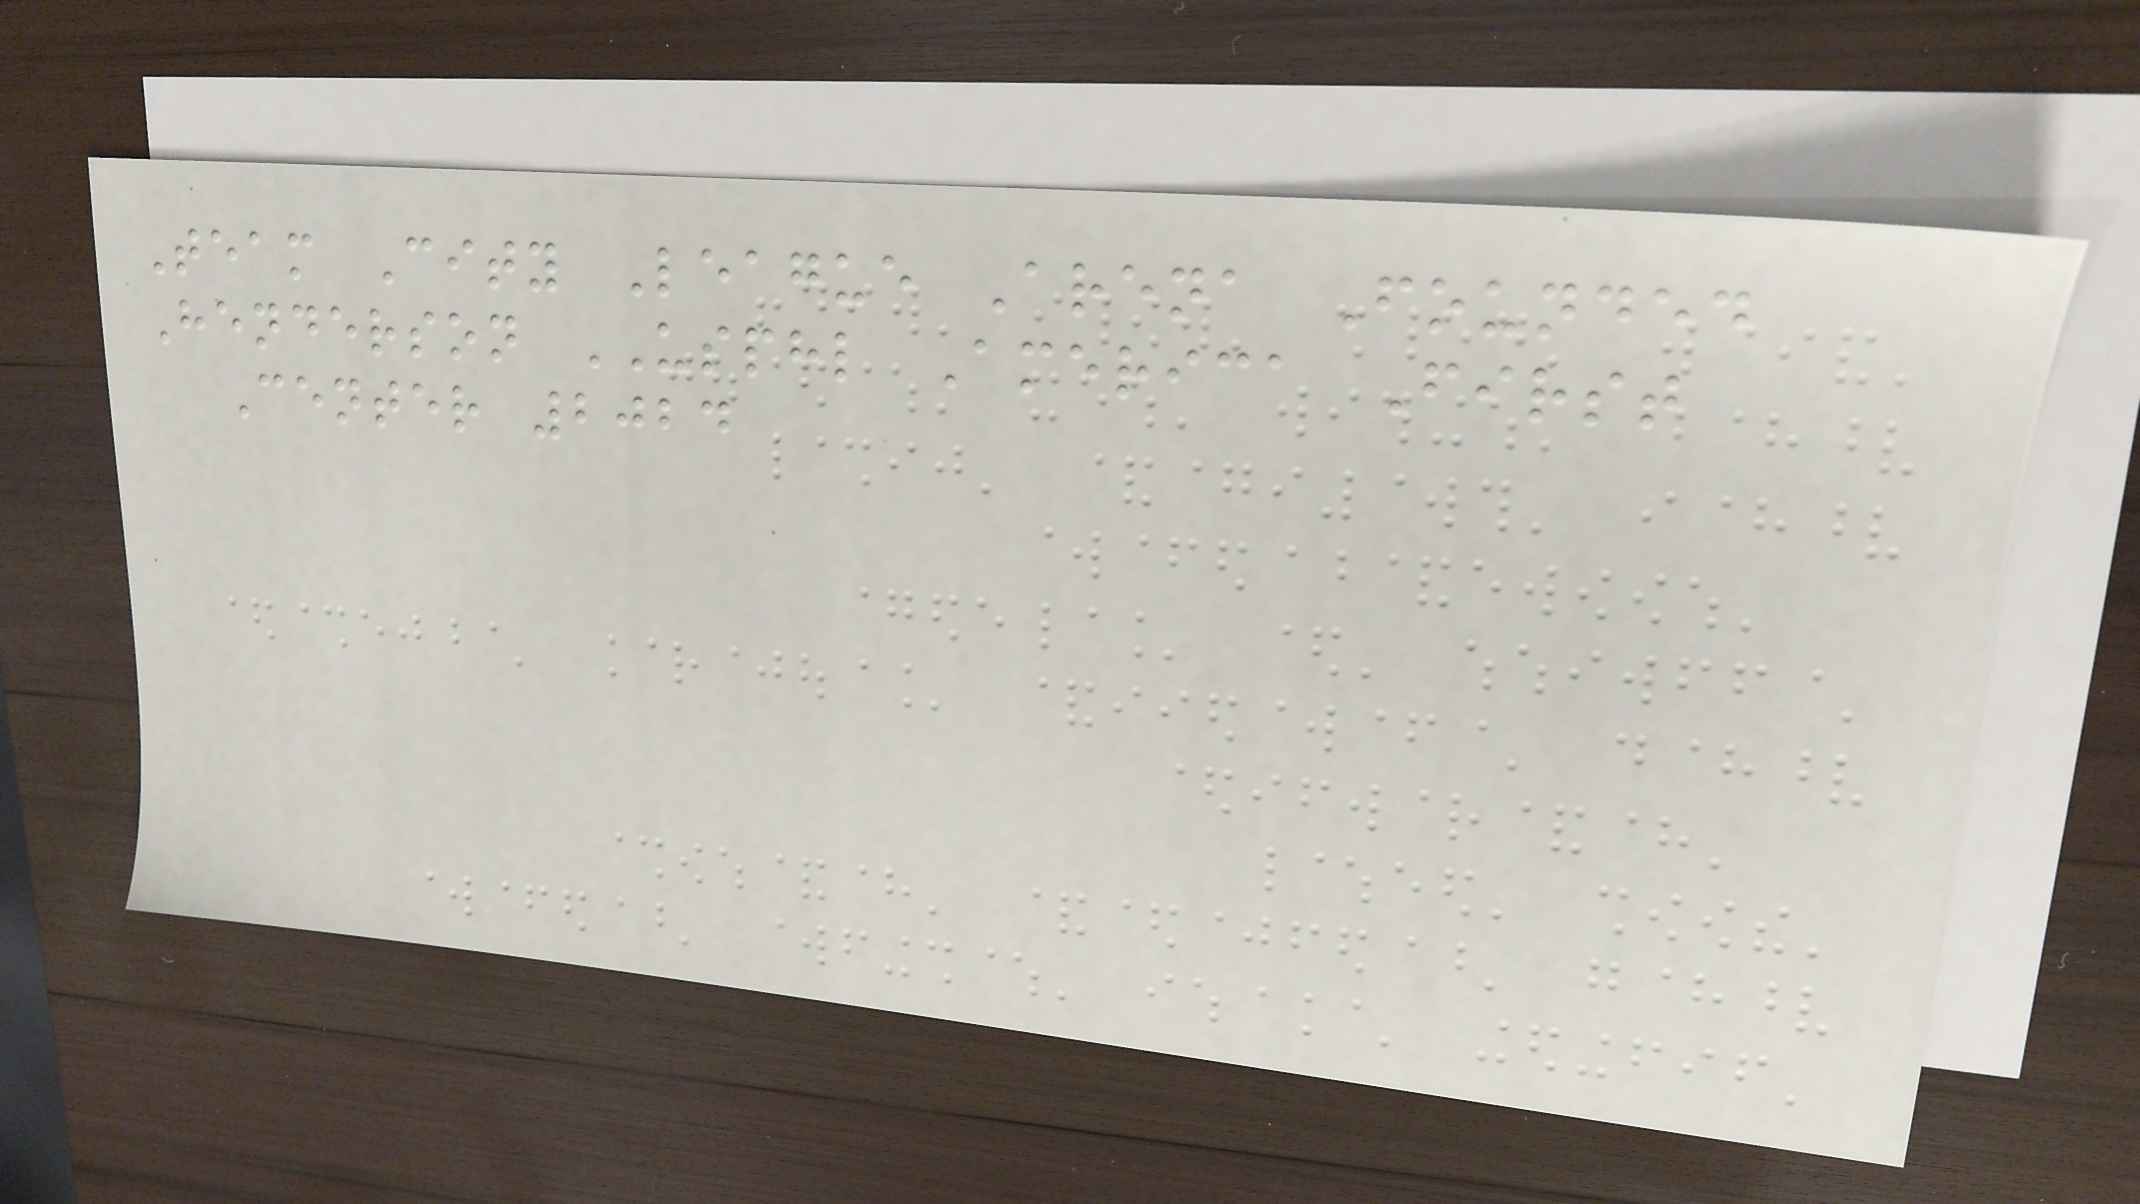Team City League Arena Founded
Henderson USPHL America First
Center 2024
